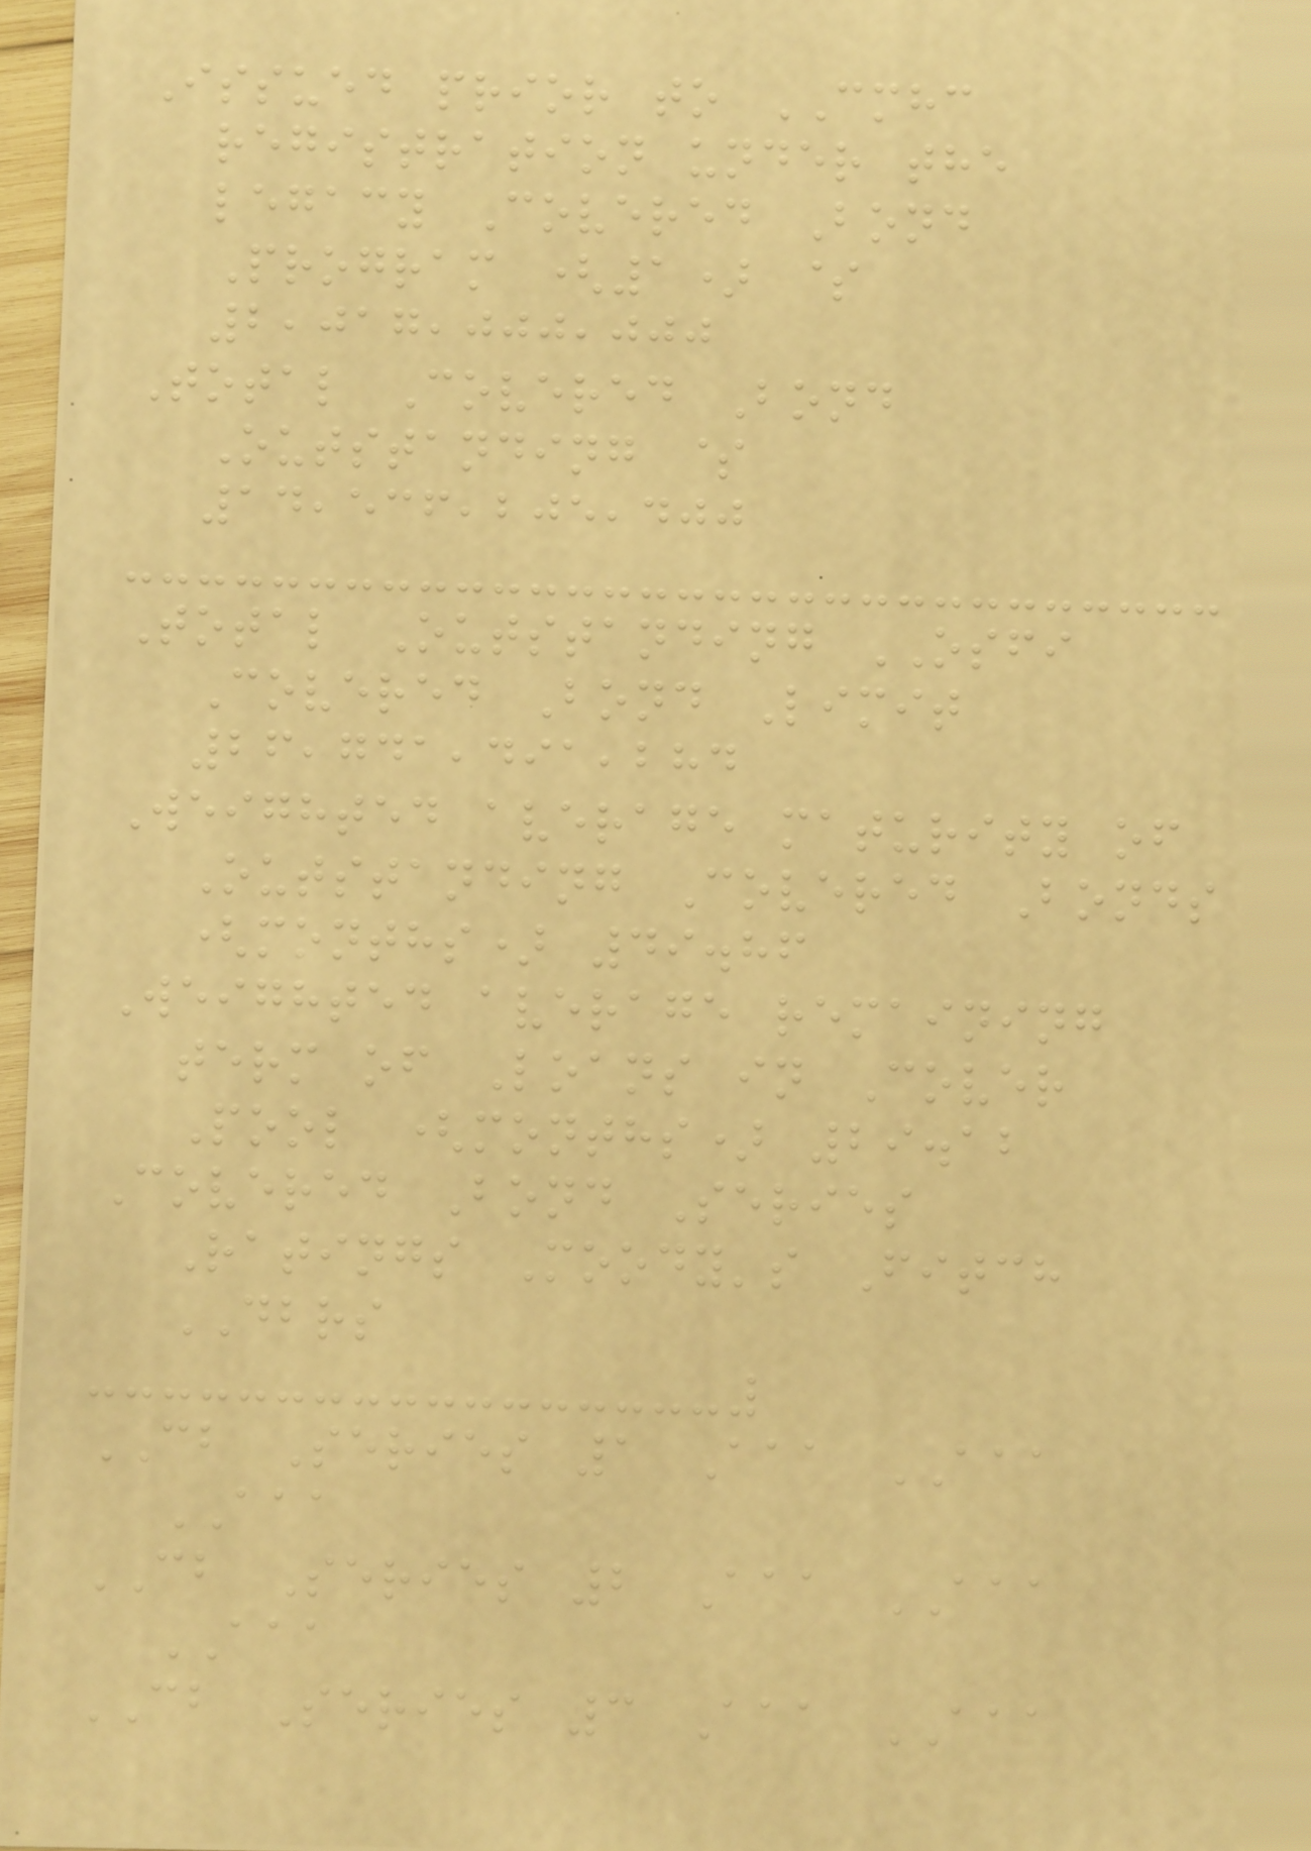Issued prior to CMHC
registration under the
legacy Covered Bond
Program (1) $
2,017,000,000
Total Covered Bond
Outstanding $
14,536,205,400
Total Outstanding OSFI
Covered Bond Limit
26,741,491,284
Weighted average maturity of
Outstanding Covered Bonds
(months) 49.86
Weighted average remaining
term of Loans in Cover
Pool (months) 29.12
Covered Bond Series
Ratings Moody's Fitch
DBRS
CB Series 1 Aaa AAA
AAA
CB Series 2 Aaa AAA
AAA
CB Series 3 Aaa AAA
